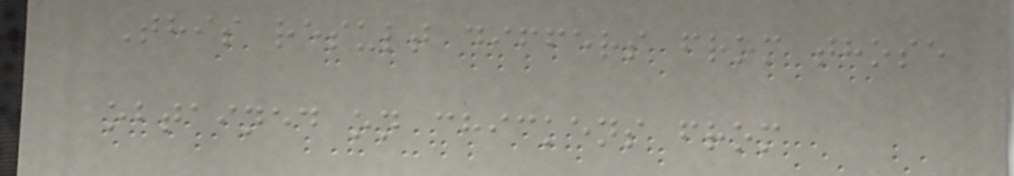This result differs from those
obtained on chickens from
